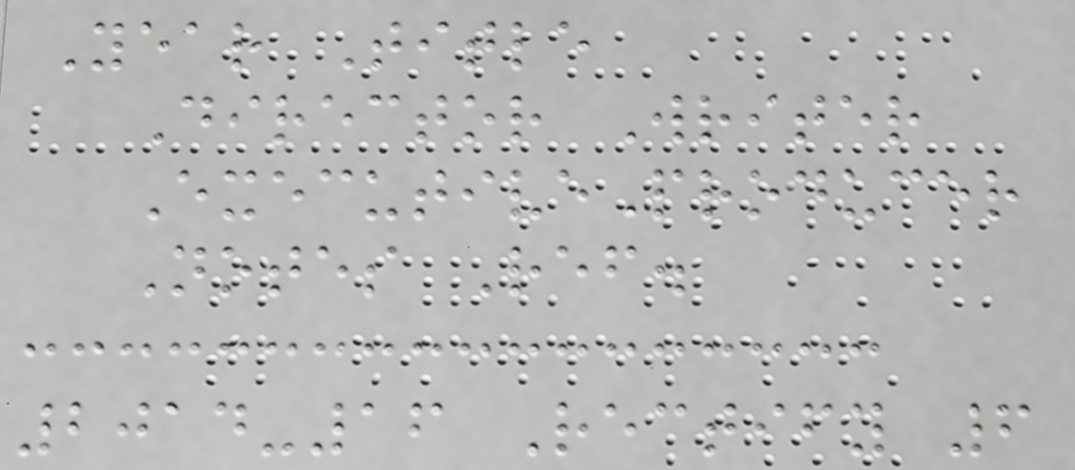Year Title
Director Writer
ExecutiveProducer
Notes Ref.
2014-16 Rectify 6
